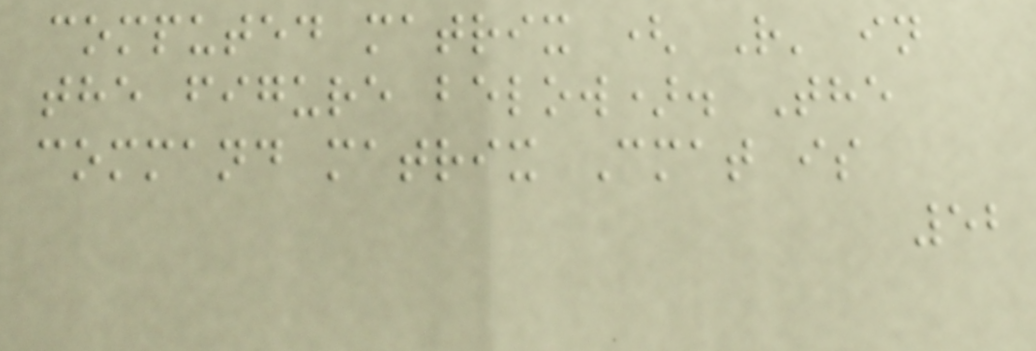computed matrix ( R' in
the figure below). The
command matrix Cmat is
52
